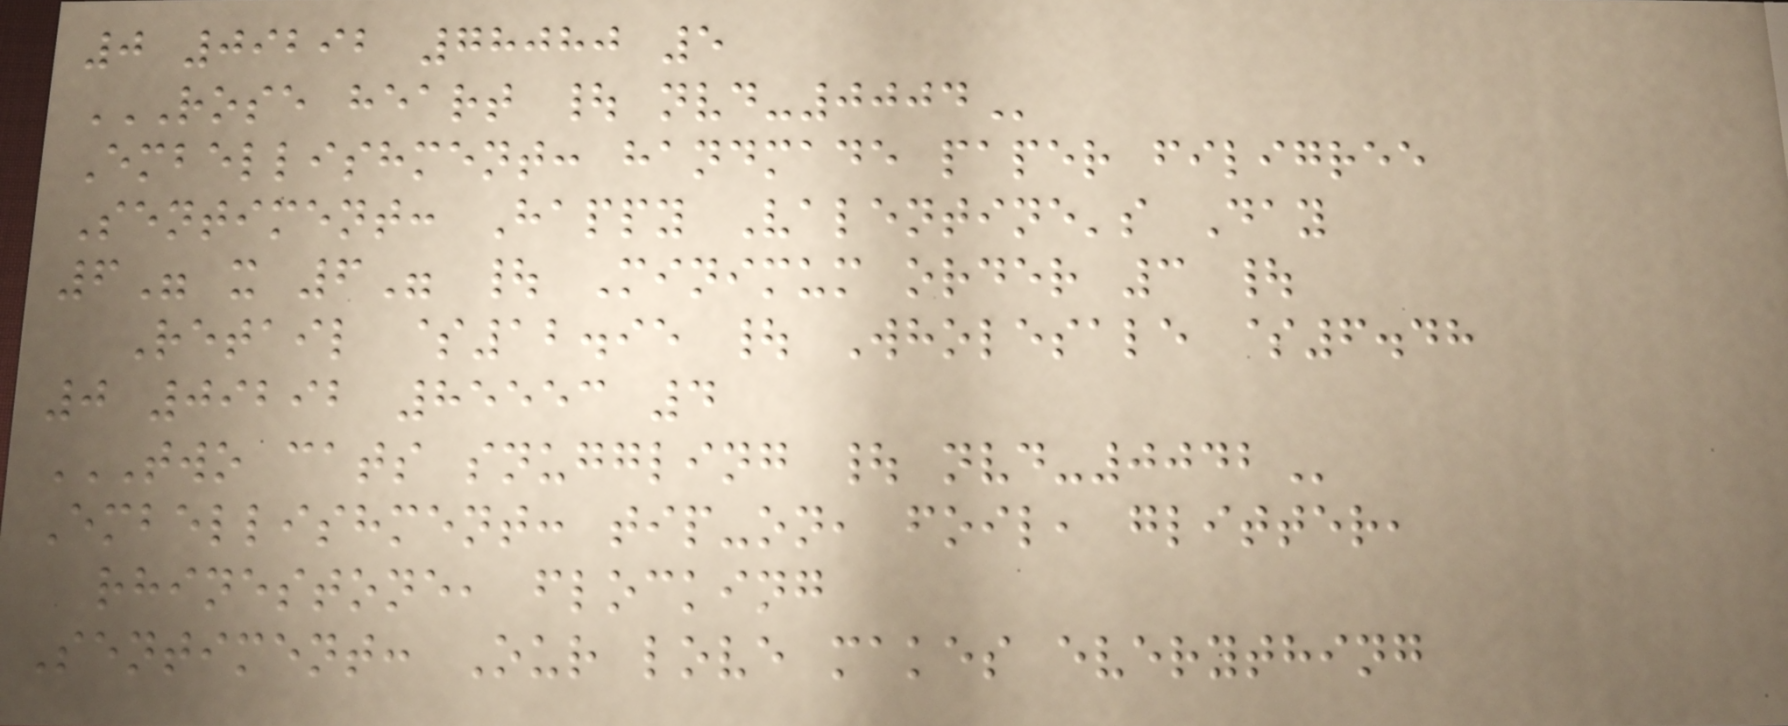0 09292 78080 5
ROSE HEART | NVD-0004
Embellishment: handmade paper filigree
Sentiment: Happy Valentine's Day
6" x 6" | Minimum order 3 |
Retail $12.95 | Wholesale $6.48
0 09292 85553 4
TWO CATS SNUGGLING | NVD-0042
Embellishment: tip-on, foil, glitter,
rhinestone, flocking
Sentiment: Our love makes everything
